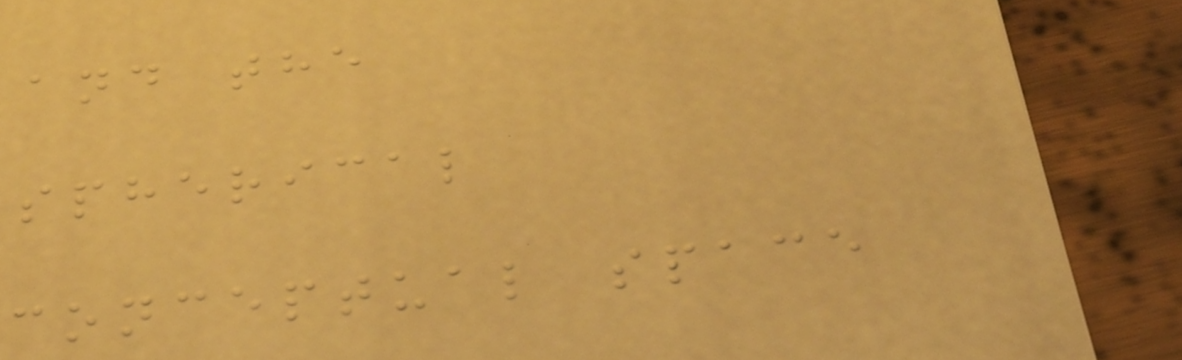and the
spherical
conceptual space
